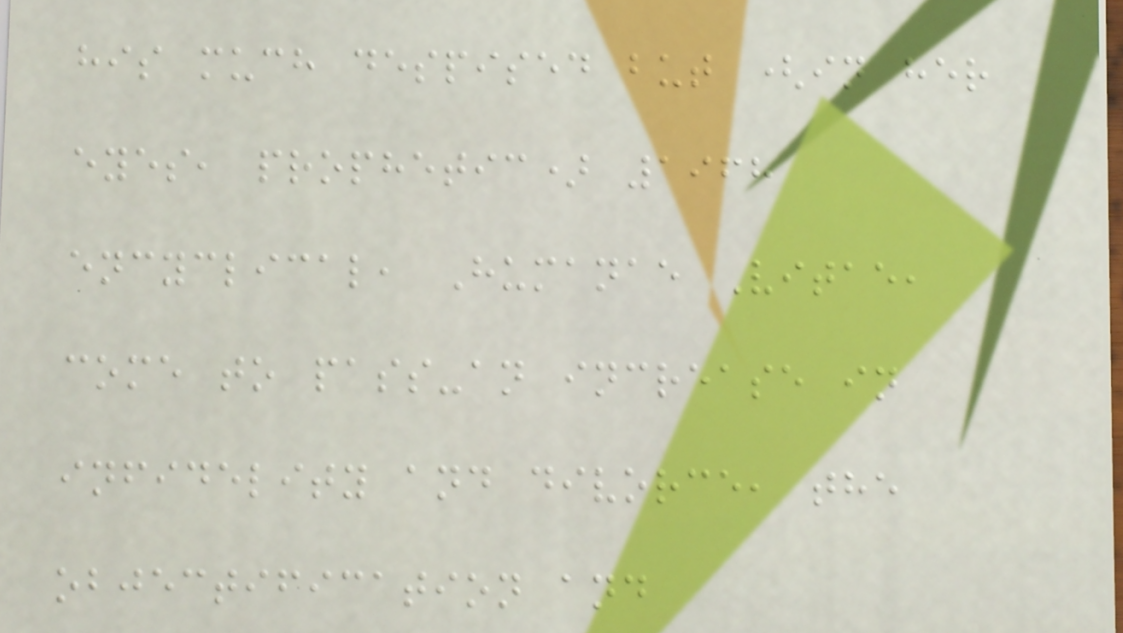his much despised but (in her
eyes, prophetic) 1968
encyclical, Humanae Vitae,
come to pass-an increase in
infidelity and divorce, the
objectification and
